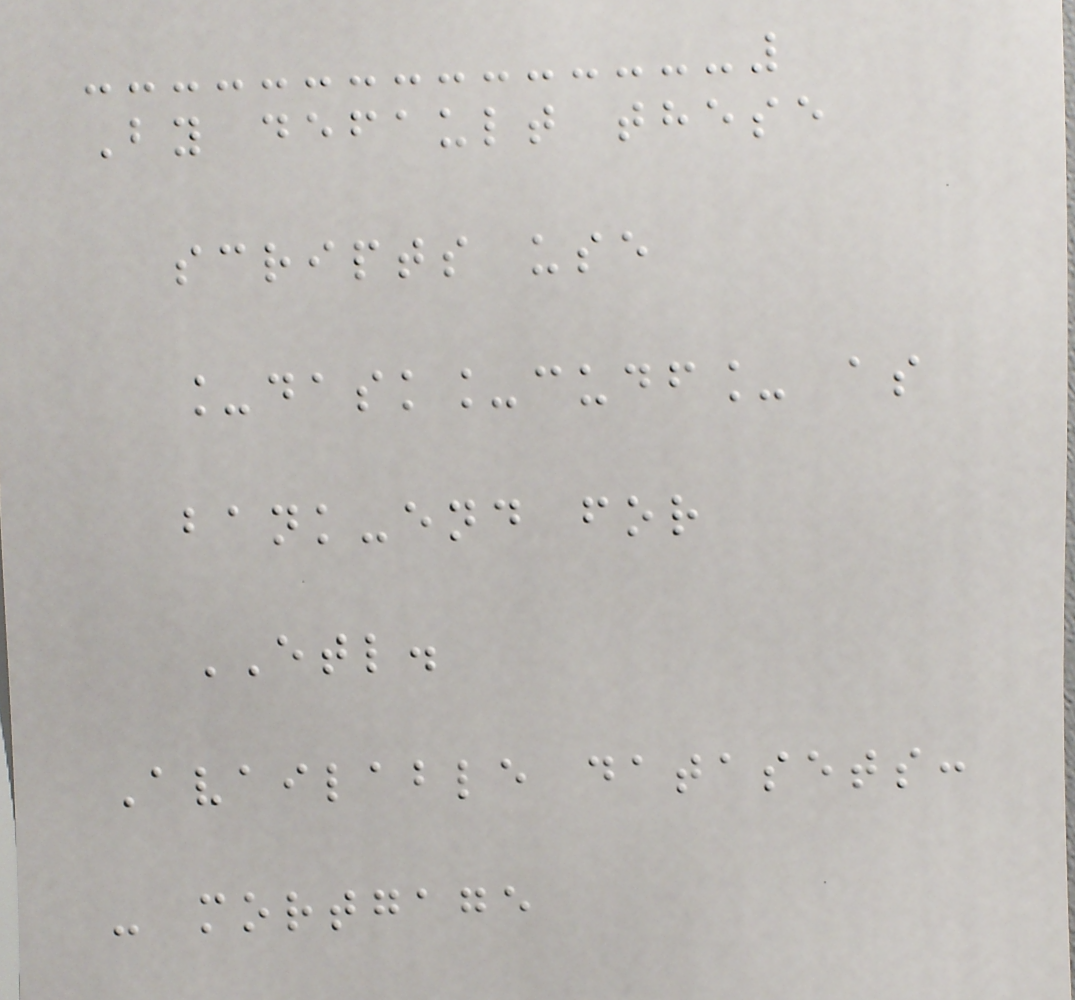By default these
scripts use
_dask_cudf_ as
bank-end for
ETL.
Available datasets:
- mortgage
